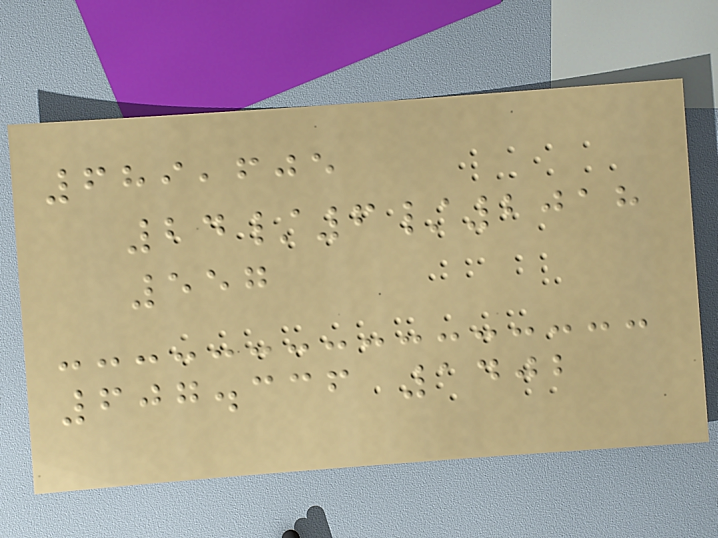689,605
24/6/2018
557
607.336 1402
